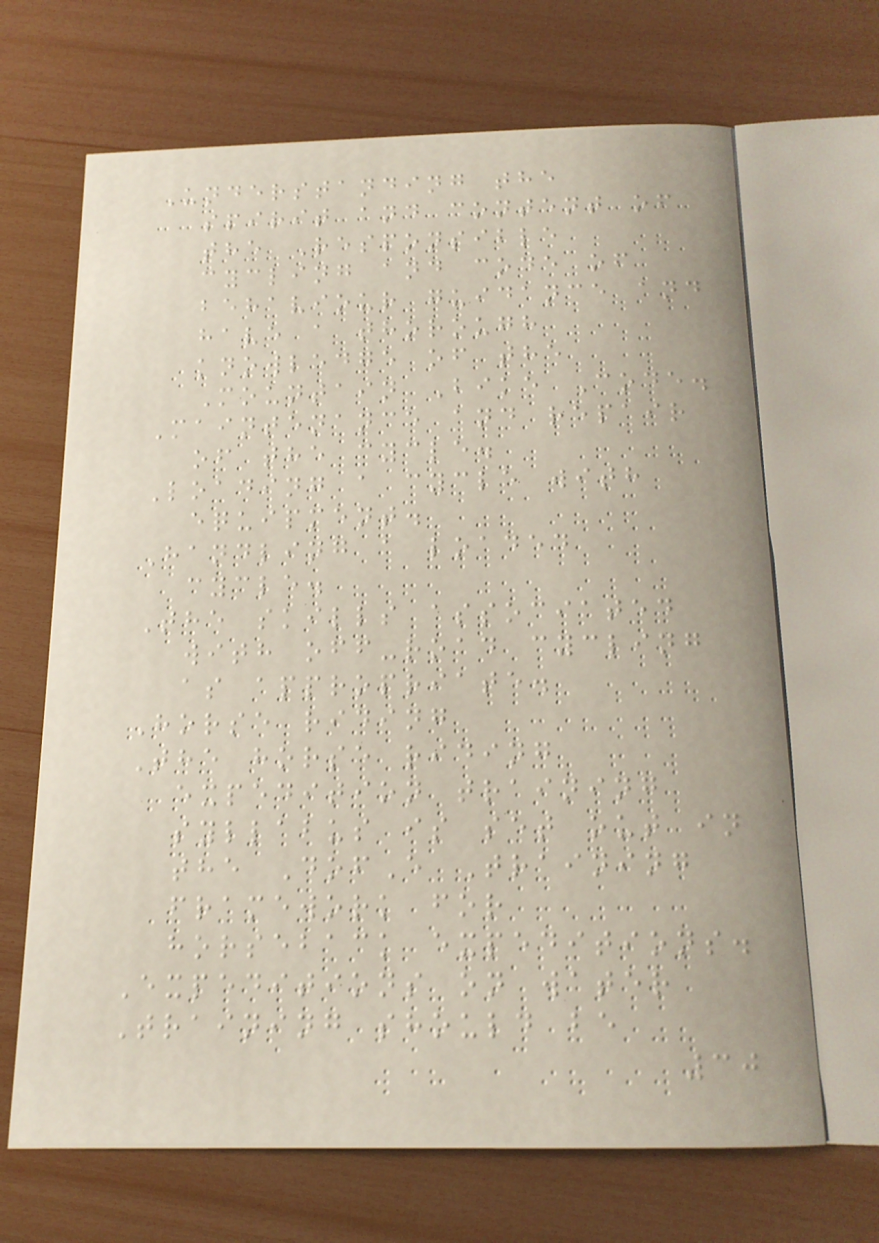Understanding the
spirit and content of
the Responsible
cycling and code of
behaviour guidance and
have a thorough
knowledge of the
Mountain Bike Code.
Maintenance and repair
of the cycle.
Loading a cycle with
equipment.
Handling a loaded
cycle.
The skills associated
with off-road cycling
as appropriate.
Horse riding
The horse riding
expedition training
syllabus is set out in
the DofE Training
framework for
horseback expeditions.
Expeditions on water
Training should be
30
